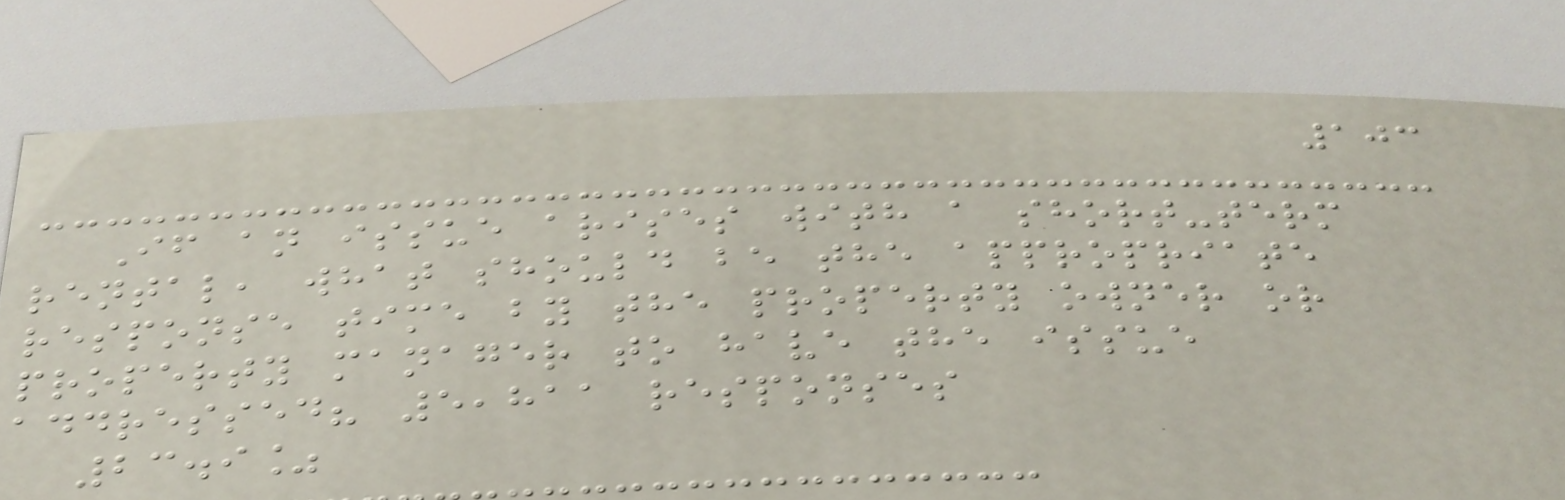103
If an issue arises with a short-term
rental, what should be the appropriate
response time by the property owner or
property manager to have the issue
addressed? 5,811 responses
23.9%
